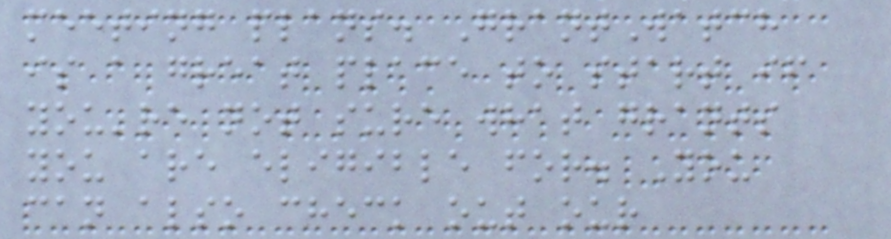meeting plans. GrantWatch
is a great place to start if
you're not sure what grants
you are eligible for. You
can also check out our
